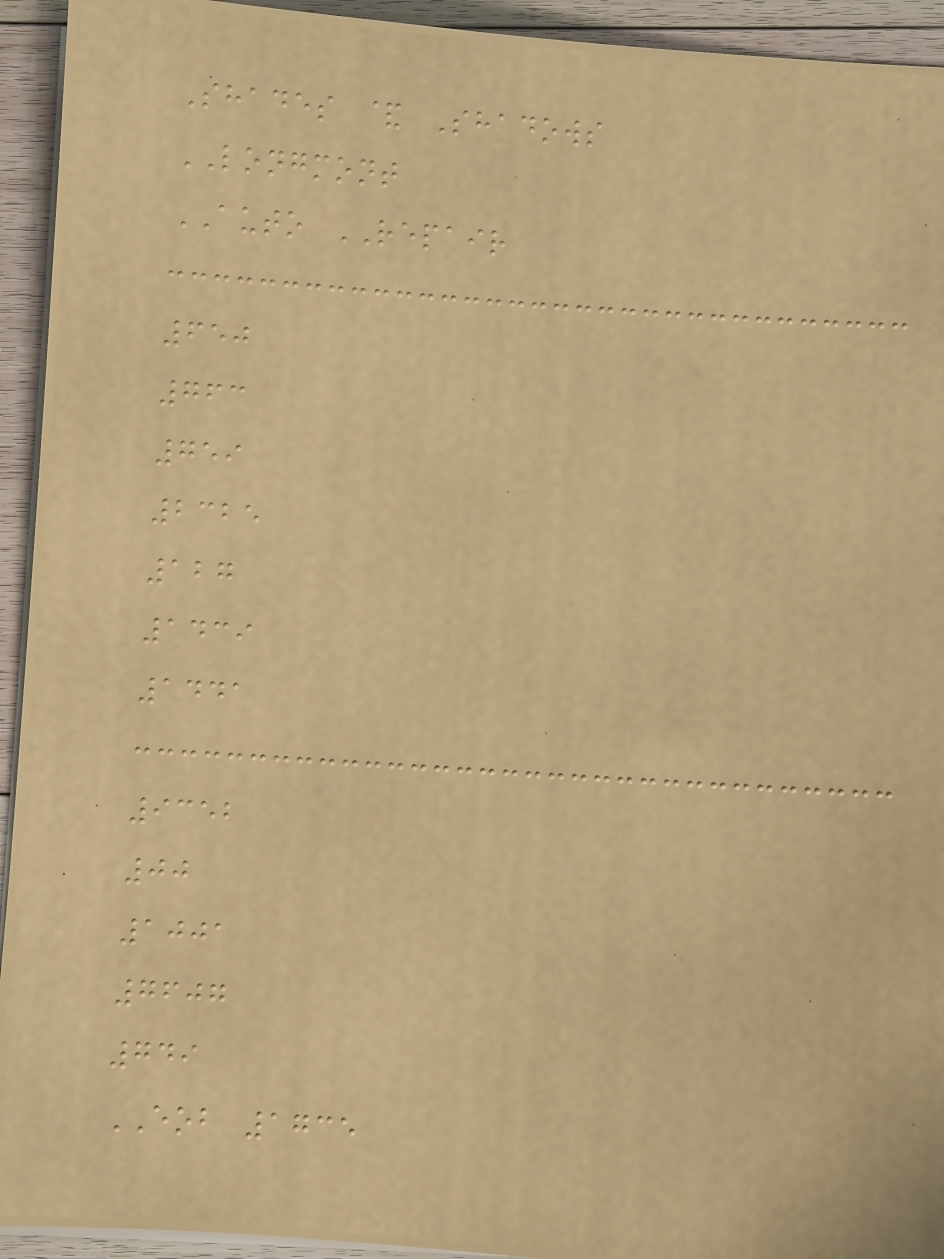Shades & Shadows
LONGMONT
AUTO REPAIR
650
763
759
2325
127
1439
1441
9352
00
1001
7607
749
EOB 1735
